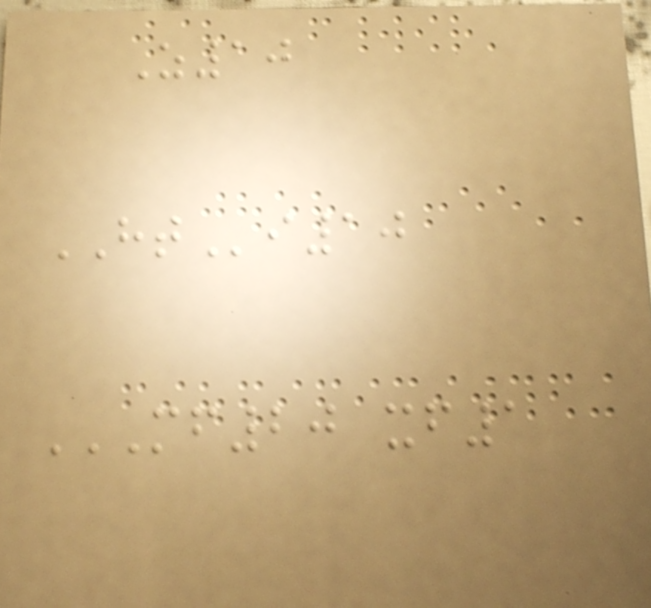Z10
HTi10
MF20 XF1
